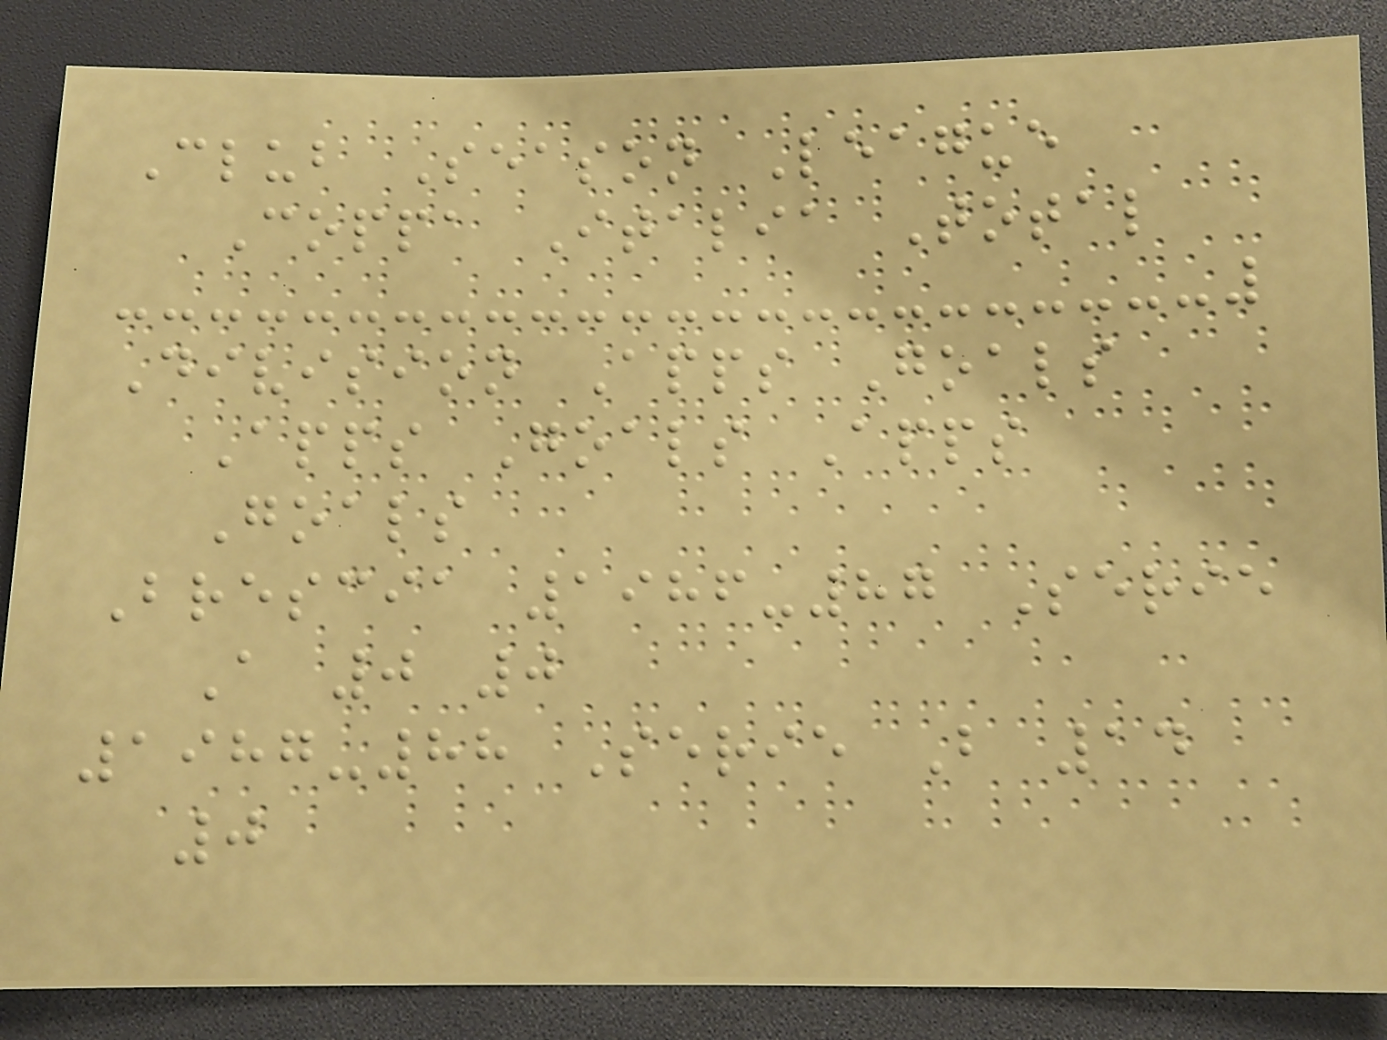Club Season League
Coppa Italia Total
Division Apps Goals
Apps Goals Apps
Goals
Brescia 1986-87 Serie
A 0 0
1987-88 Serie B 14
0
